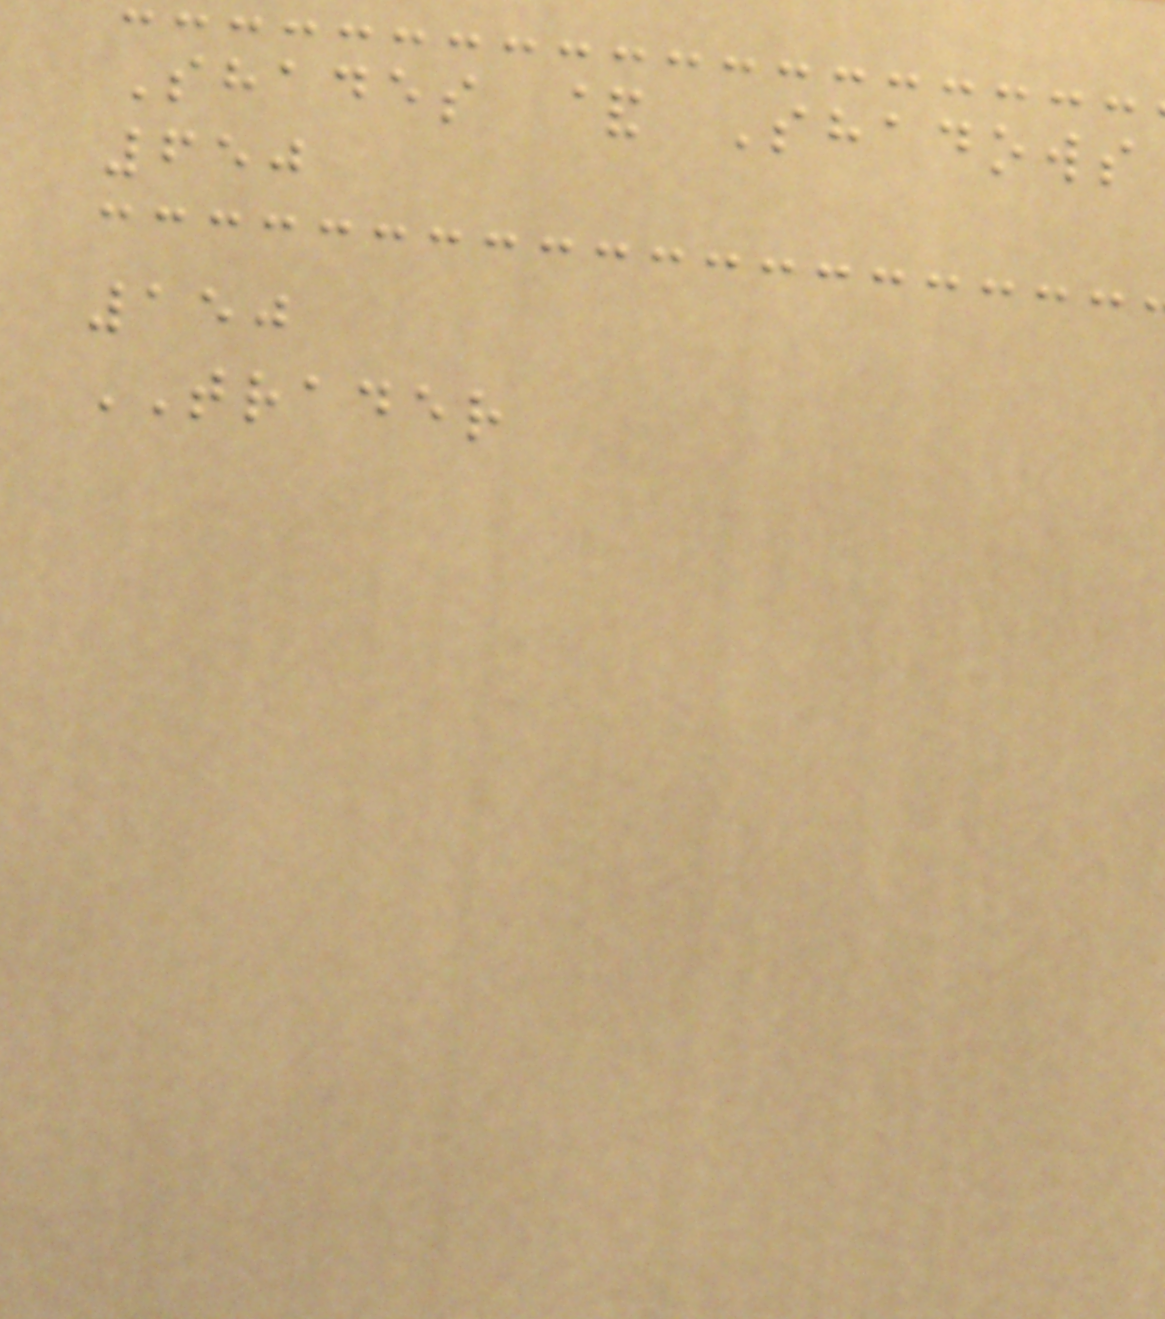Shades & Shadows
650
150
TRADER
